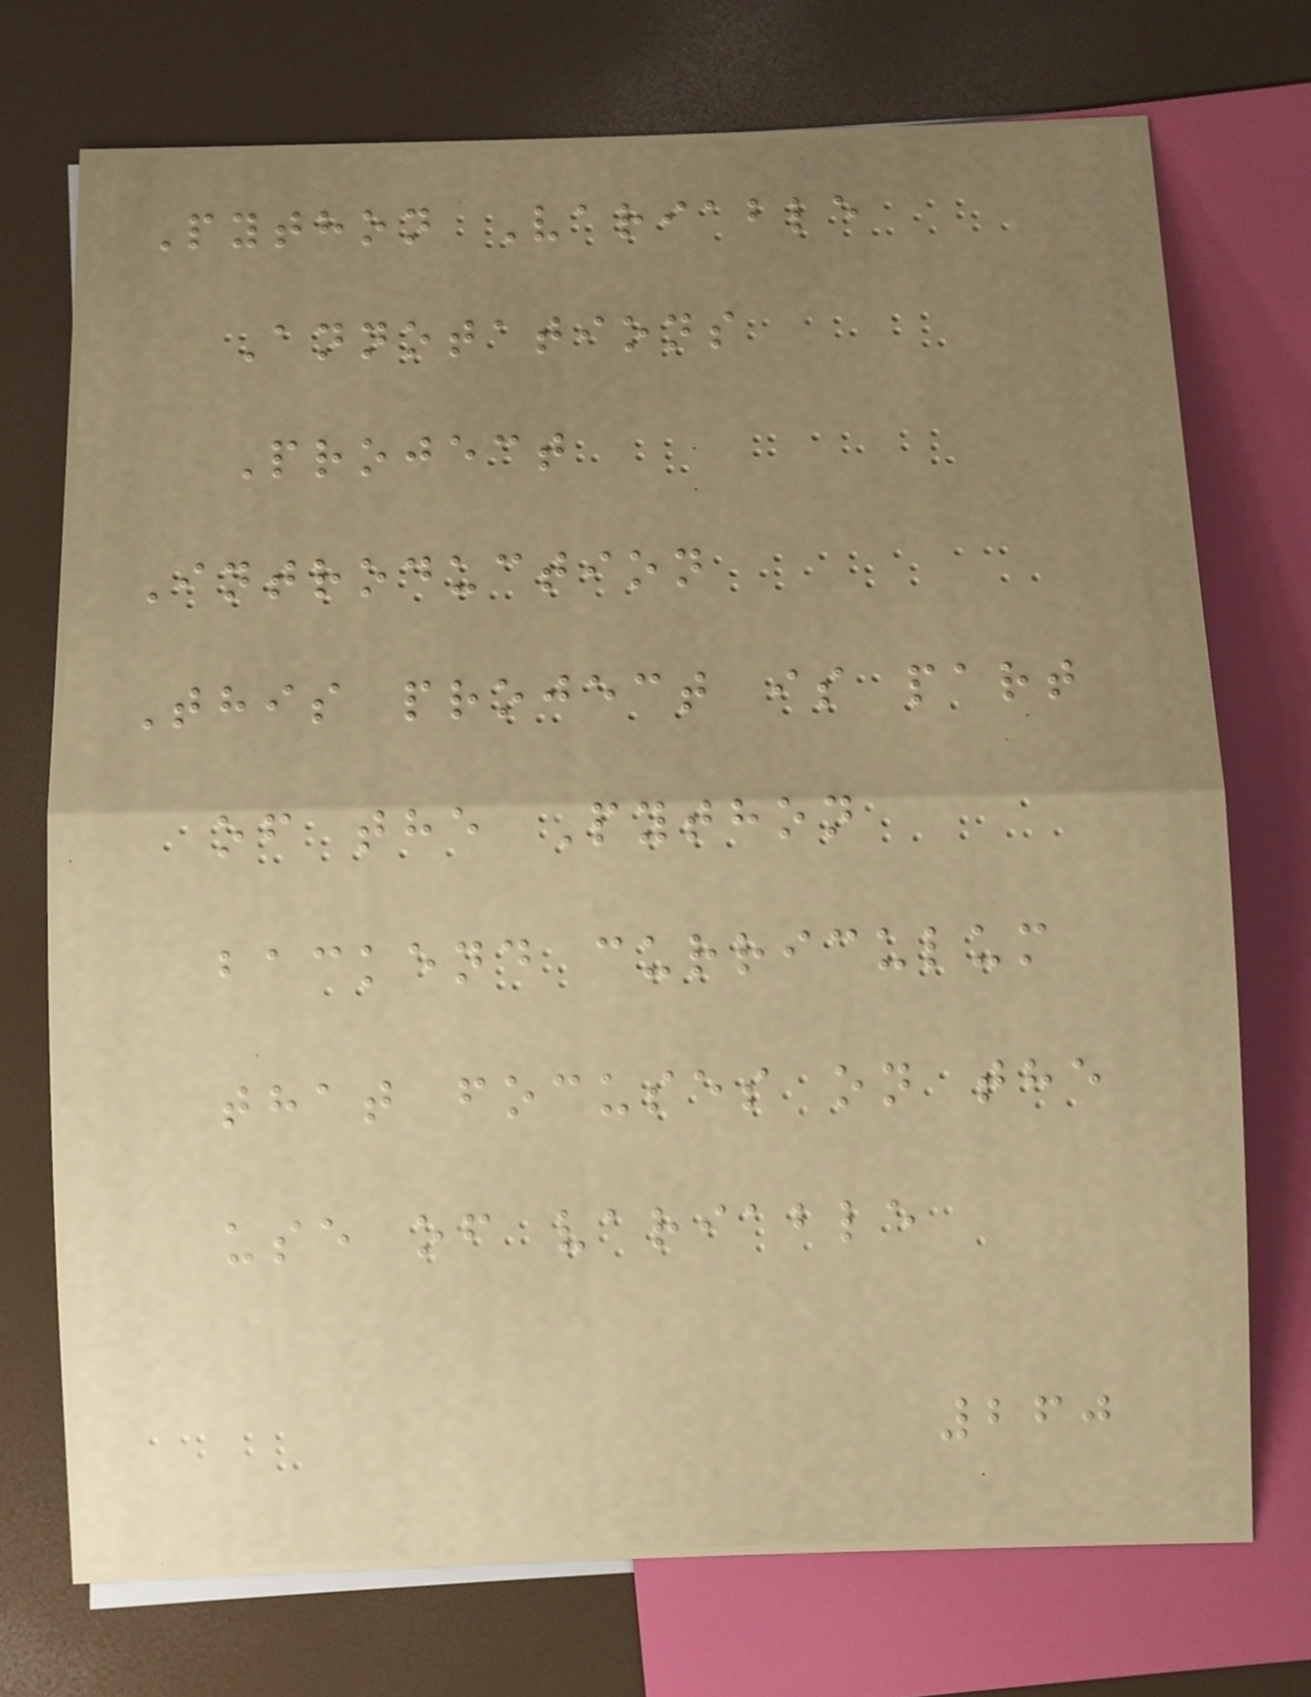Python Variable
Annotations
Project
Introduction
This project is part
of the Python
backend curriculum
that focuses on the
use of variable
260
